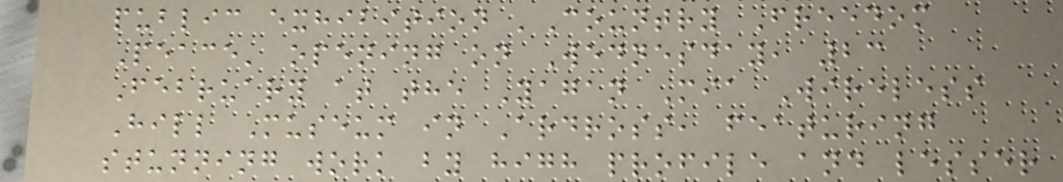public exhibition 'Country Freedom
Peace' opening on Wednesday, 23
February at the Yagan Mia Wireless
Hill Museum in Ardross, featuring
stunning work by high profile and lesser
